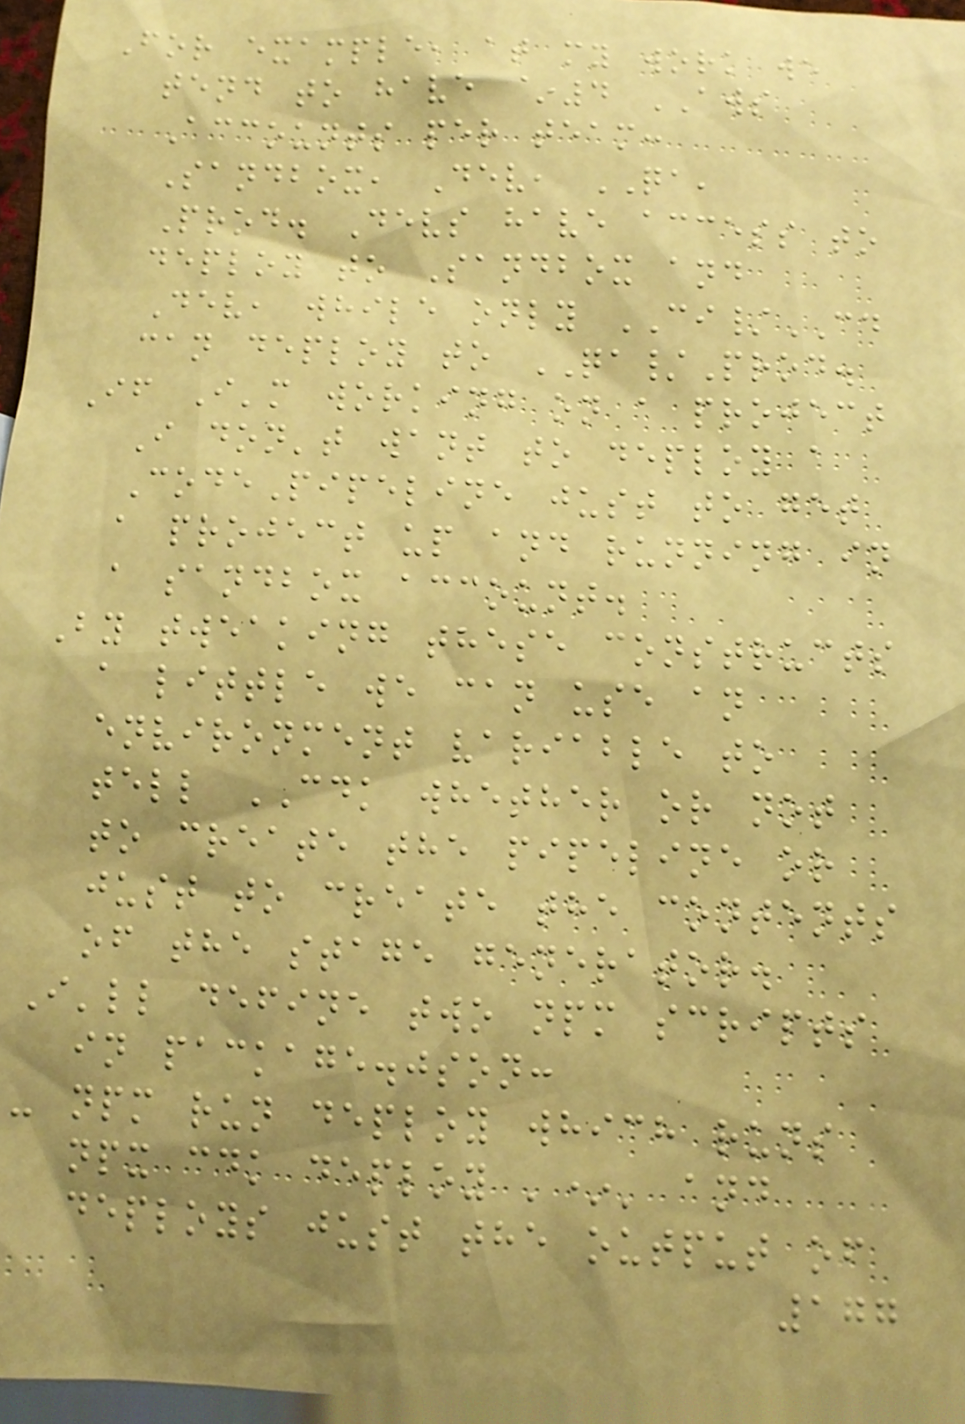For example, at my work we
tend to have ~4 AWS
Accounts per team:
Sandbox, Dev, QA,
Prod. Devs have access to
deploy to Sandbox and
Dev, while only CI/CD
can deploy to QA/Prod.
If I'm working on a project
I don't want to deploy a
CodePipeline just to get
a project up and running in
a sandbox account.
By tweaking these constructs
a little we can use an
environment variable to
tell CDK whether or not
to create the pipeline or
just to create the contents
of the stage generator.
I'll define two npm scripts
in package.json:
- npm run deploy which runs
npx cdk deploy '*' and
deploys just the output of
177
